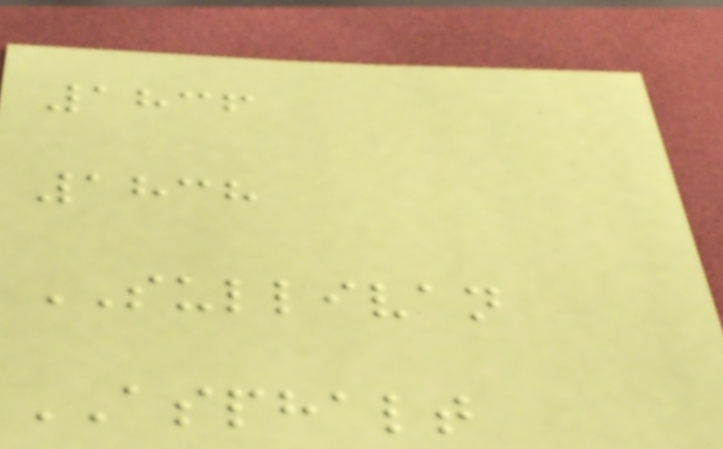1836
1838
SULLIVAN
ASPHALT
